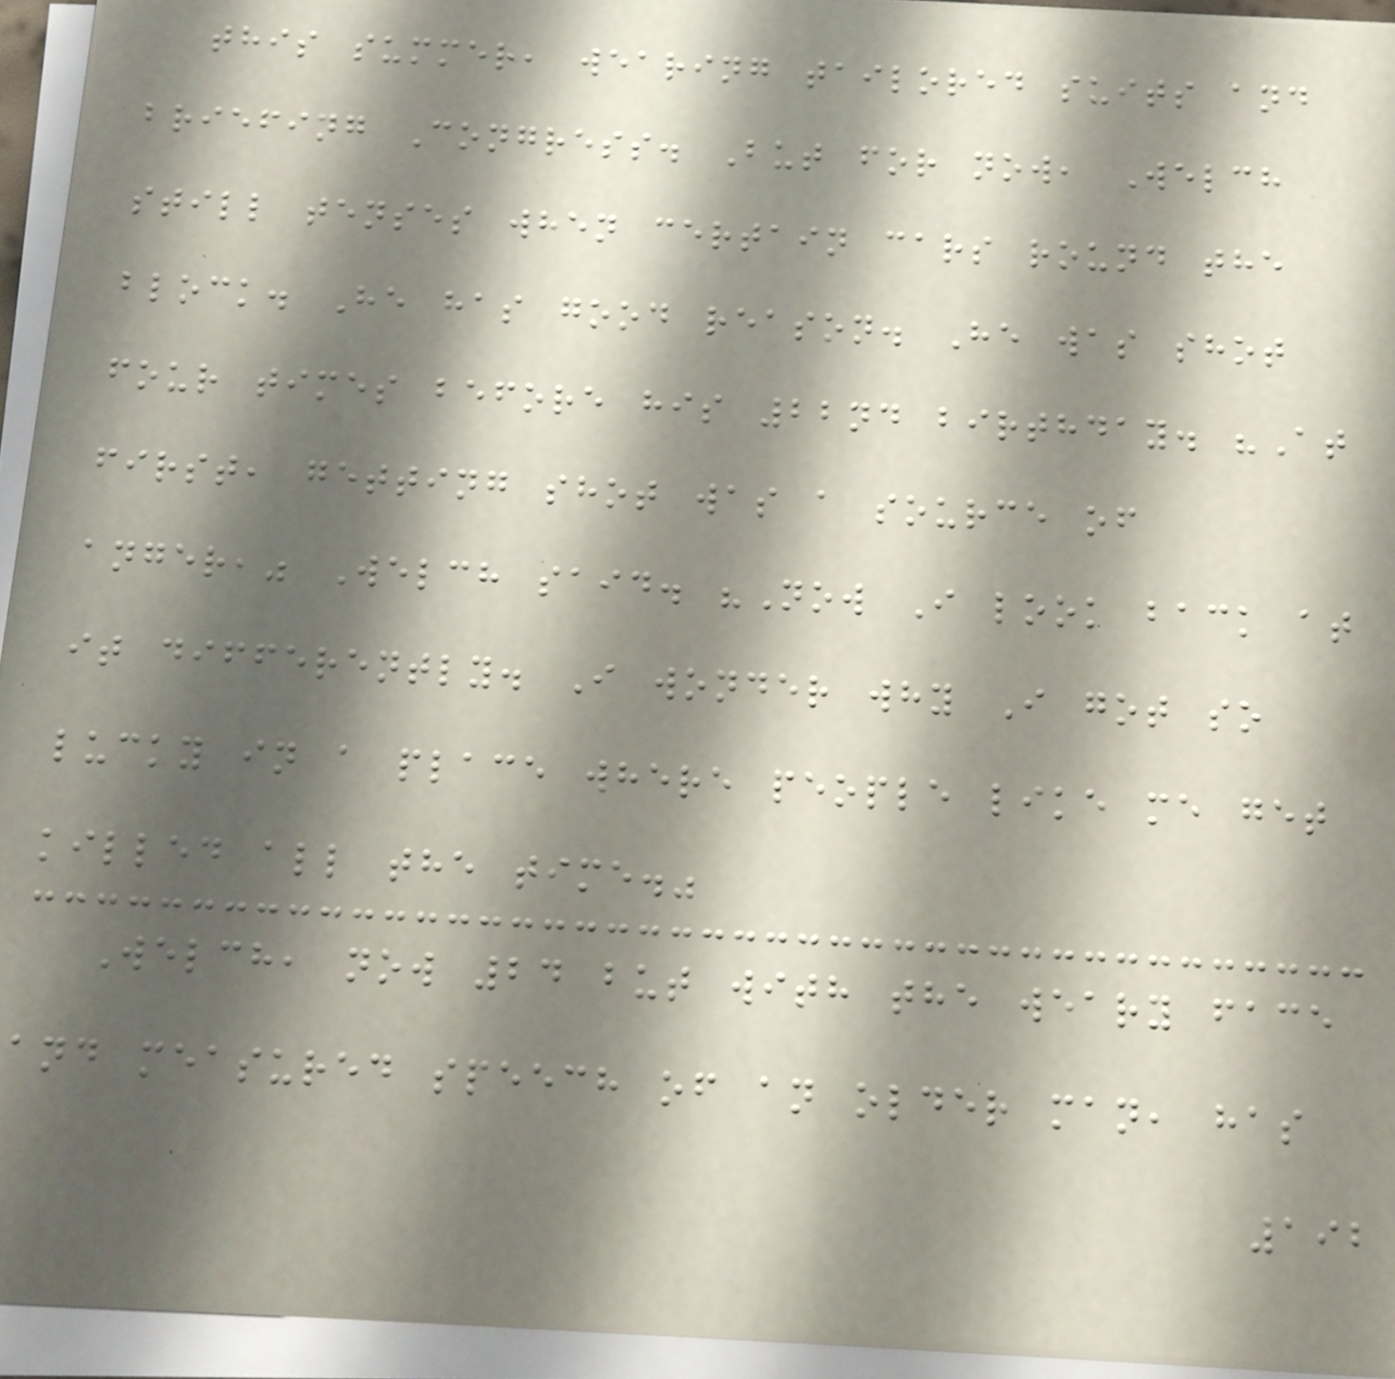this summer, wearing tailored suits and
briefing Congress. But for now, Welch
still tenses when certain cars round the
block. He has good reason. He was shot
four times before his 22nd birthday. "At
first, getting shot was a source of
anger," Welch said. "Now I look back at
it differently. I wonder why I got so
lucky in a place where people like me get
killed all the time."
Welch, now 24 but with the weary face
and measured speech of an older man, has
192
